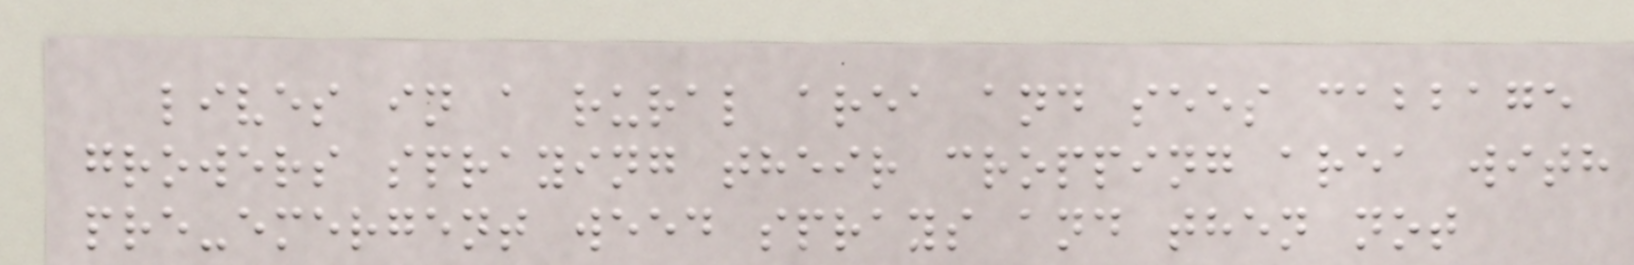lives in a rural area and sees cabbage
growers spraying their cropping area with
pre-emergent weed sprays and then not
